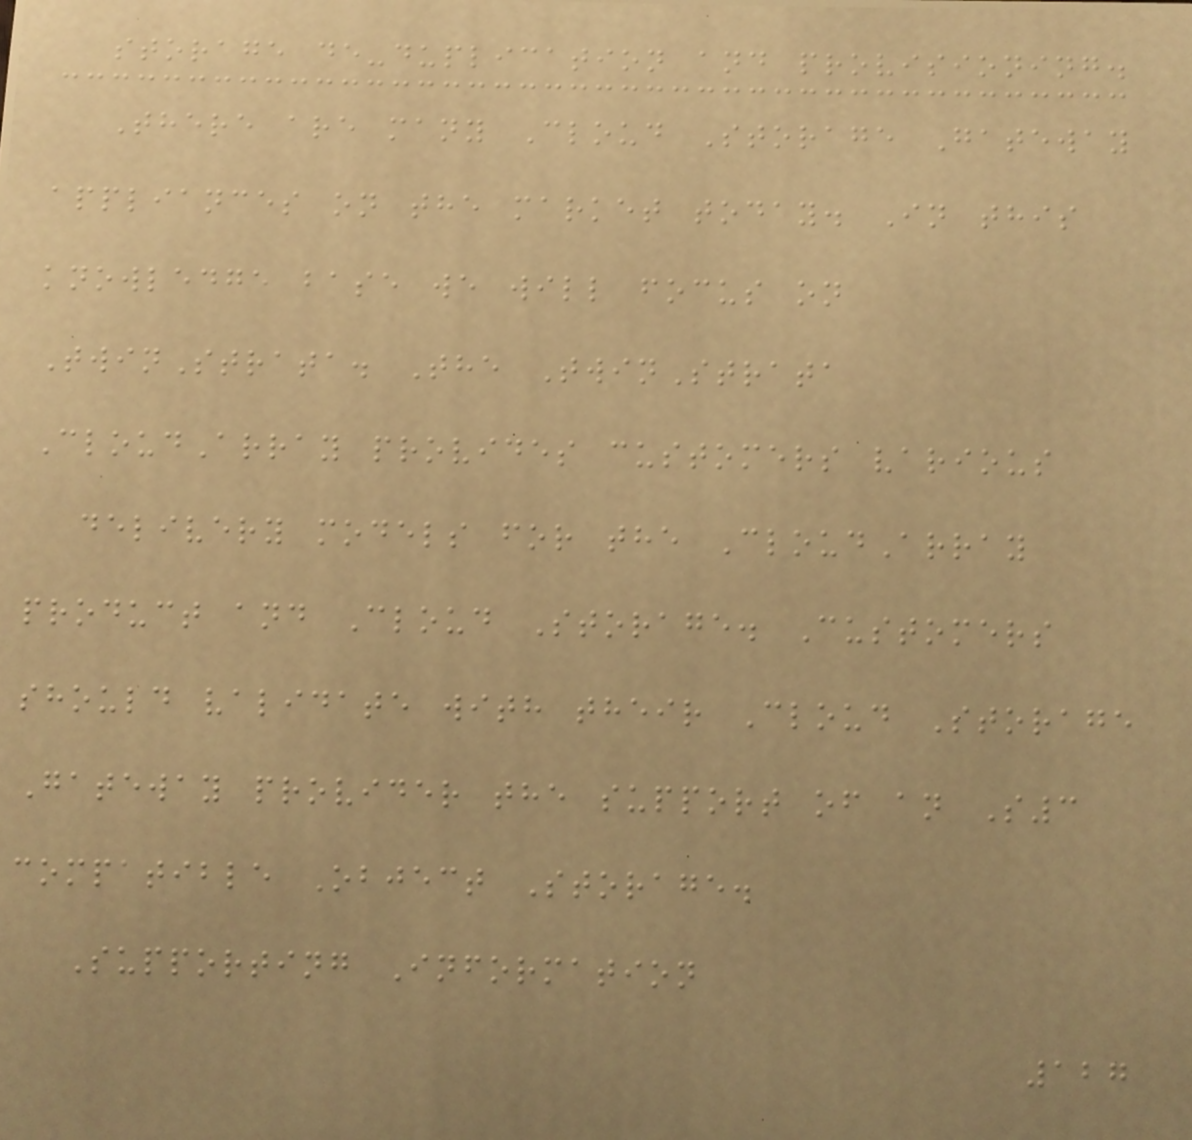storage de-duplication and provisioning.
There are many Cloud Storage Gateway
appliances on the market today. In this
knowledge base we will focus on
TwinStrata. The TwinStrata
CloudArray provides customers various
delivery models for the CloudArray
product and Cloud Storage. Customers
should validate with their Cloud Storage
Gateway provider the support of an S3
compatible Object Storage.
Supporting Information
127
